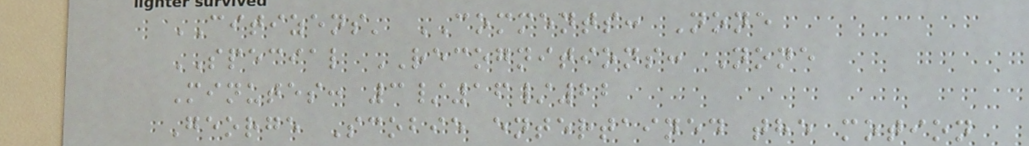CITIZENS' COMMENTS: None
SPECIAL RECOGNITIONS: None
Minutes: 3/16/22
George Scobie entertained the motion
